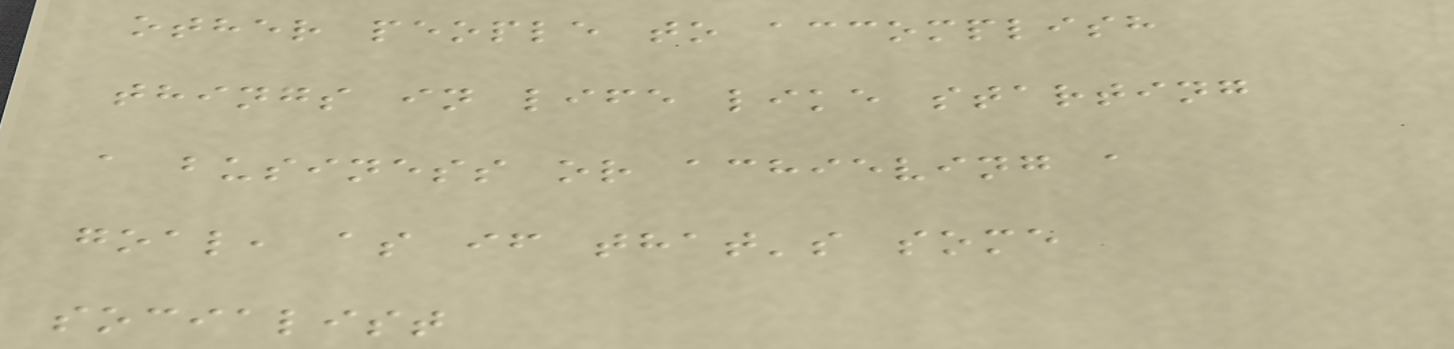other people to accomplish
things in life like starting
a business or achieving a
goal, as if that's some
socialist
